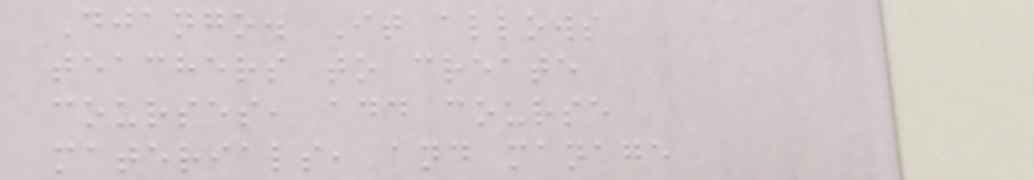Django. It allows
teachers to create
courses, add course
materials, and manage
